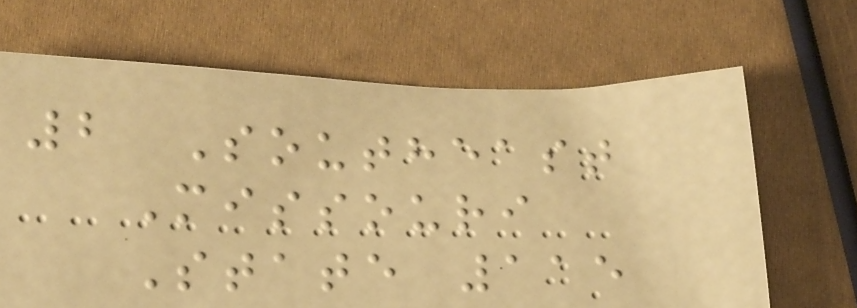2 Southeast
Missouri
State 115
